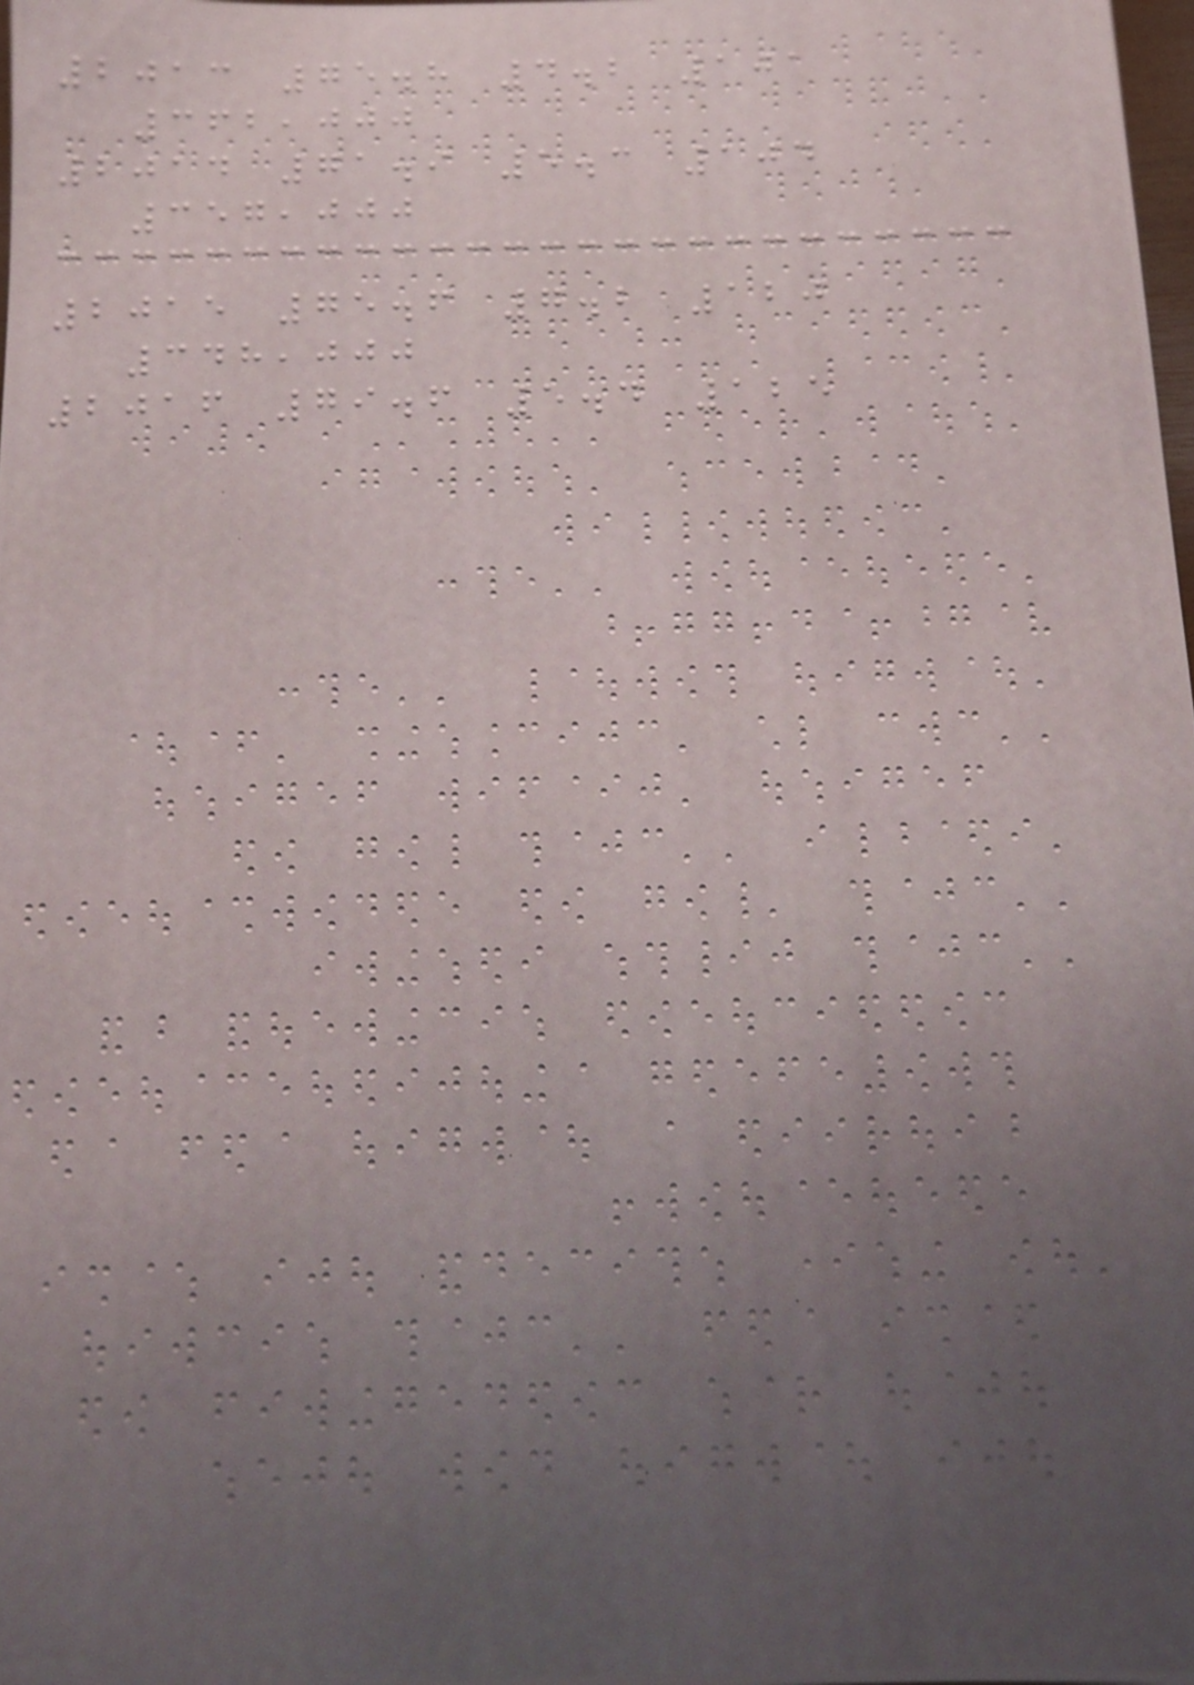2013 75.8 4.2 101
362,000
2014 71.9 5.3 104
357,000
2015 75.6 7.2 120
348,000
2016 79.6 5.4 125
